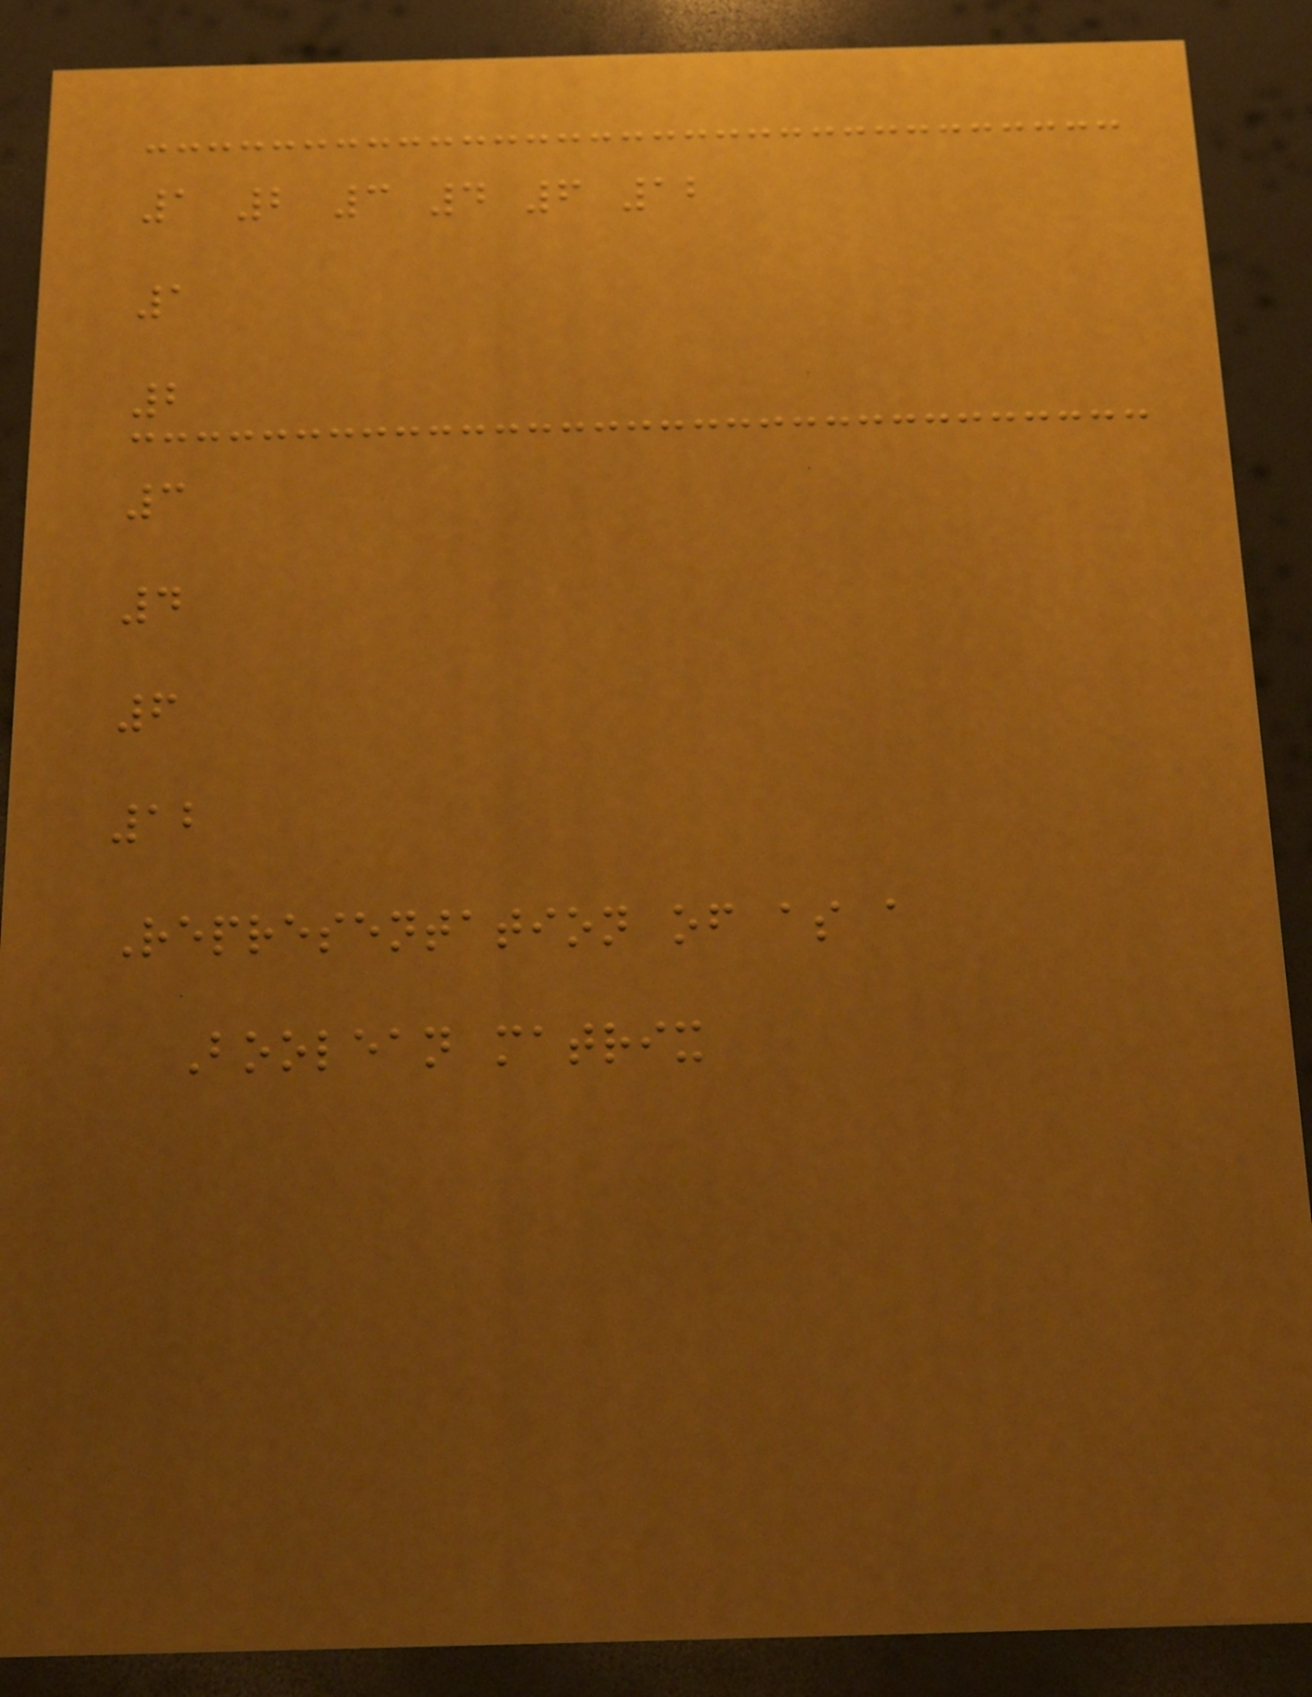1 2 3 4 6 12
1
2
3
4
6
12
Representation of as a
Boolean matrix
